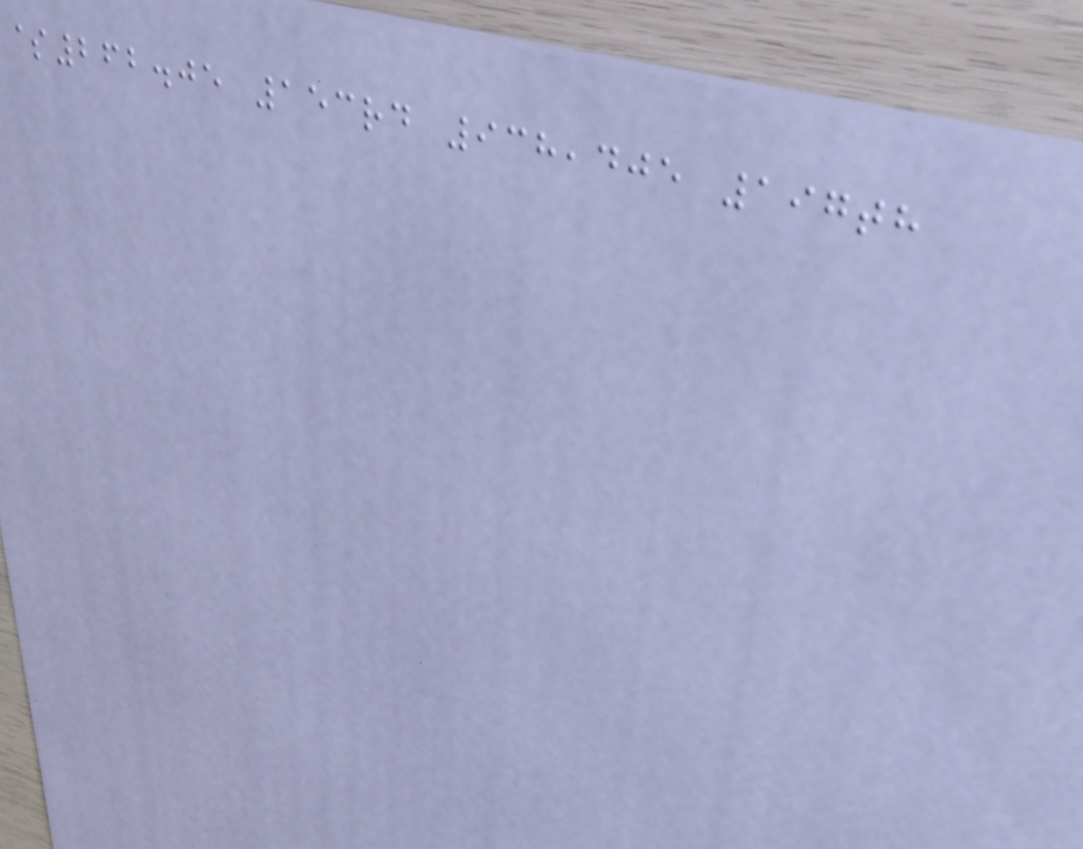$262.05 153rd 938,405 197th
